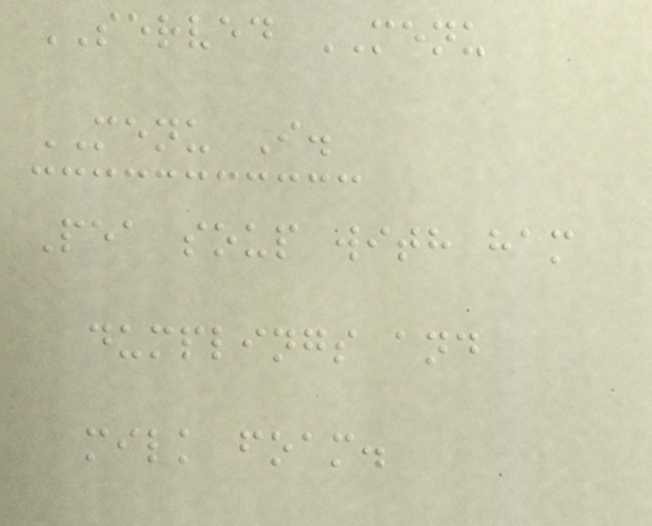SERVED MENU
MENU I.
Pea soup with ham
dumplings and
milk foam.
